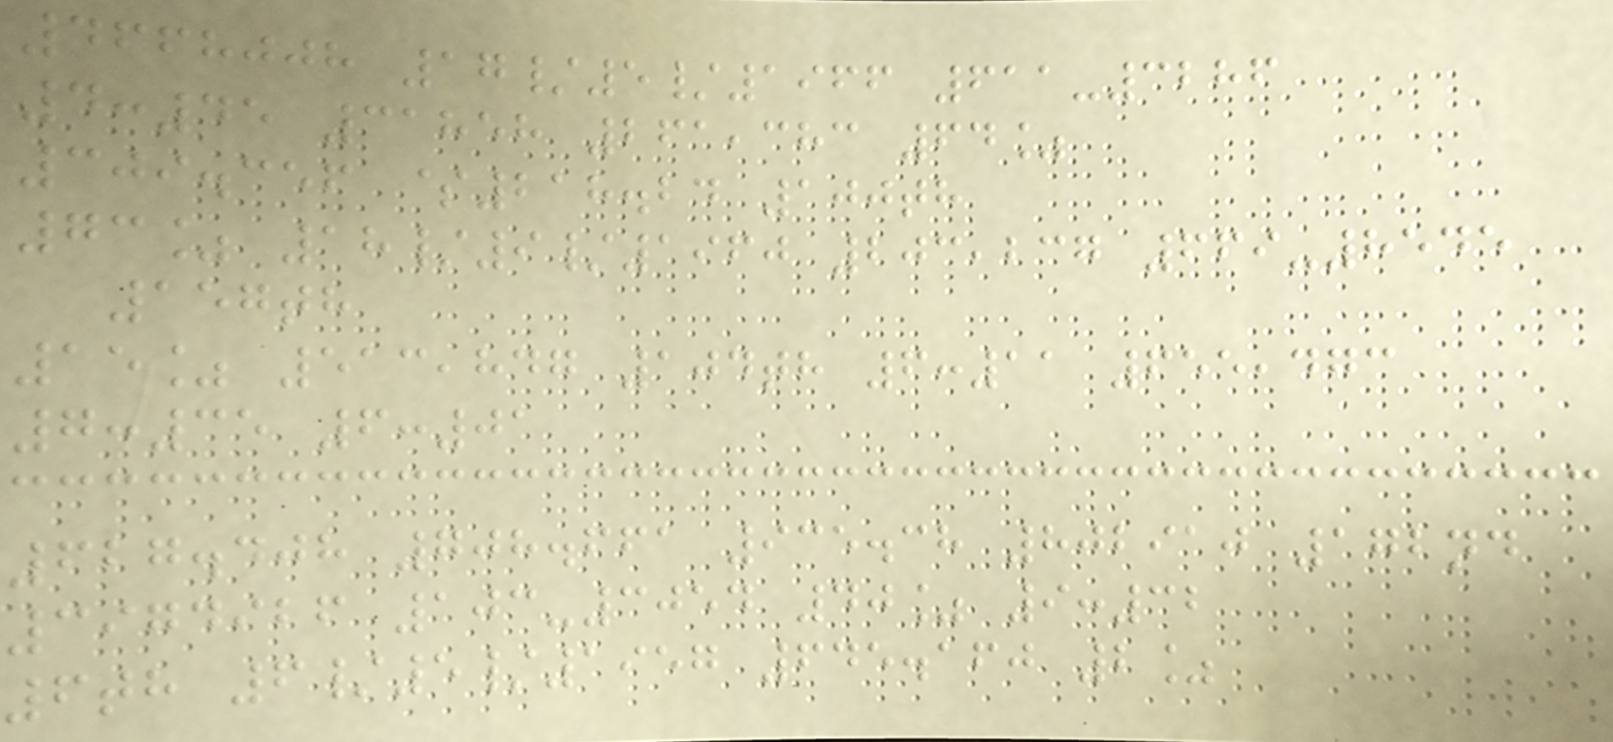4668008 17/5/1966 611-3286
4:45 31858 261,383 64%
309.356 $218.24 100th
73% 18/9/1960 203,237 669-8545
157th
15% 513,847 104th 6:11 655,473
7:35 6:01
627.408 708.661 935.38 802910 172nd
3974926 103-3054 40% 9:32
6th 6/5/1957 645.160 2%
